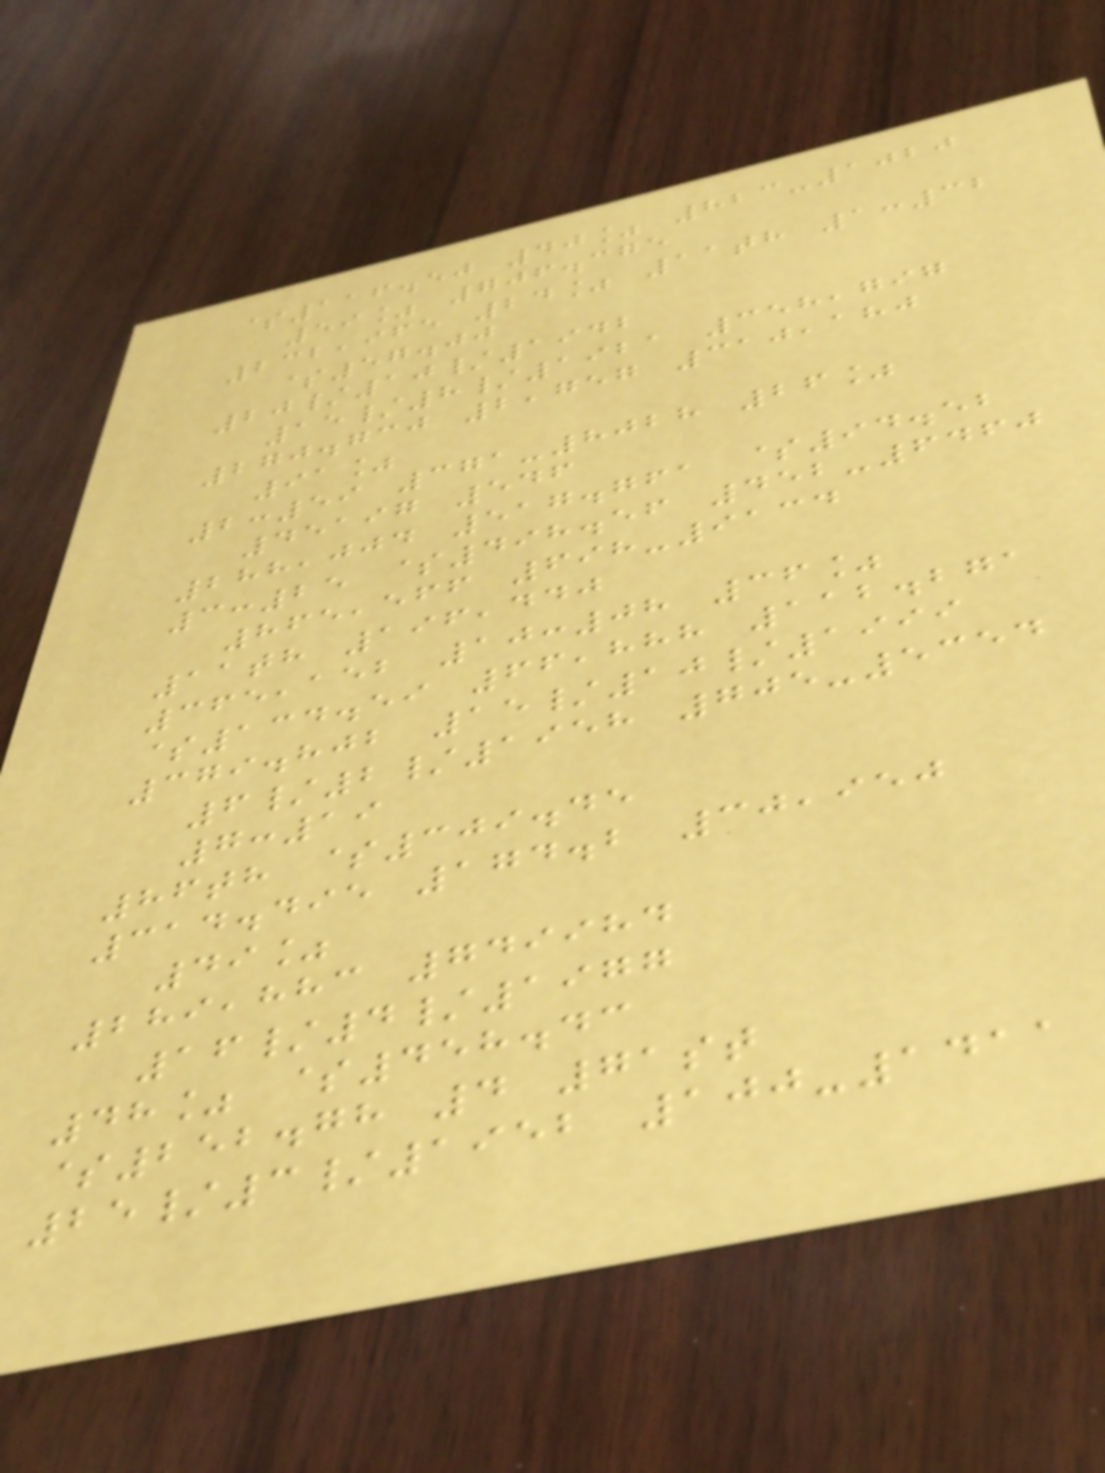$116.50 40% 823-1020
59% 706.375
232,965 24% 11th 1:32
$57.00
20/10/1942
15/8/1921 358,797
270.730 2,757 310,180
91%
2:59 371-8028 26%
45197 546
288,004 517.761 $94.52
3:25 $498.56 452-6460
865,566 698-9134
11th 196,440
365,152 10:08 36%
$134.59 66,888 112.271
379.802 15/10/1999
6/2/1958 705-5354
7:19
86th $309.45
314.495 174.2 30,950
49%
289,883 749984
16/4/1977
48% $458.43
$252.78 4 71st
25/3/1952 100-1411
